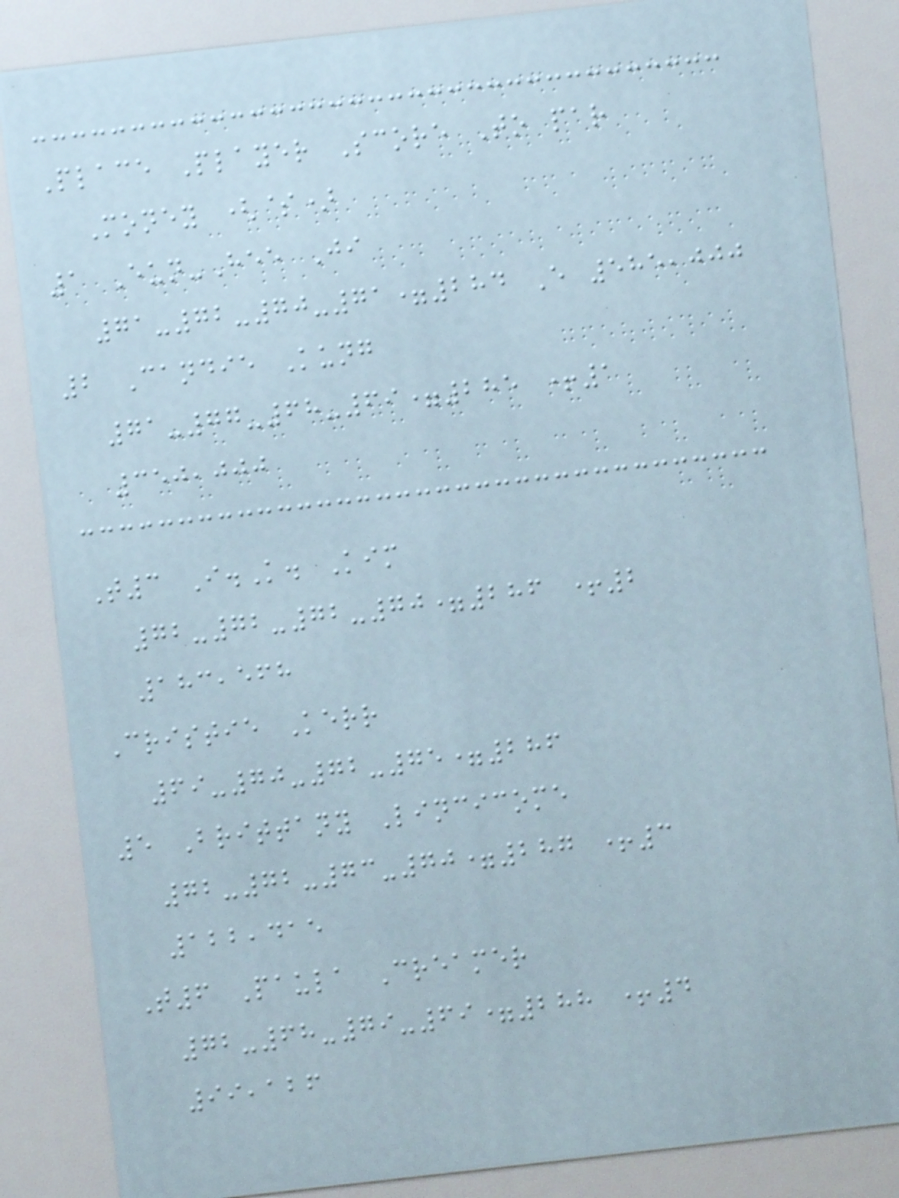Place Player Score To par
Money ($)
1 Eun-Hee Ji
71-72-70-71=284 E 585,000
2 Candie Kung
71-77-68-69=285 +1
350,000
T3 I.K. Kim
72-72-72-70=286 +2
183,568
Cristie Kerr
69-70-72-75=286
5 Brittany Lincicome
72-72-73-70=287 +3
122,415
T6 Paula Creamer
72-68-79-69=288 +4
99,126
